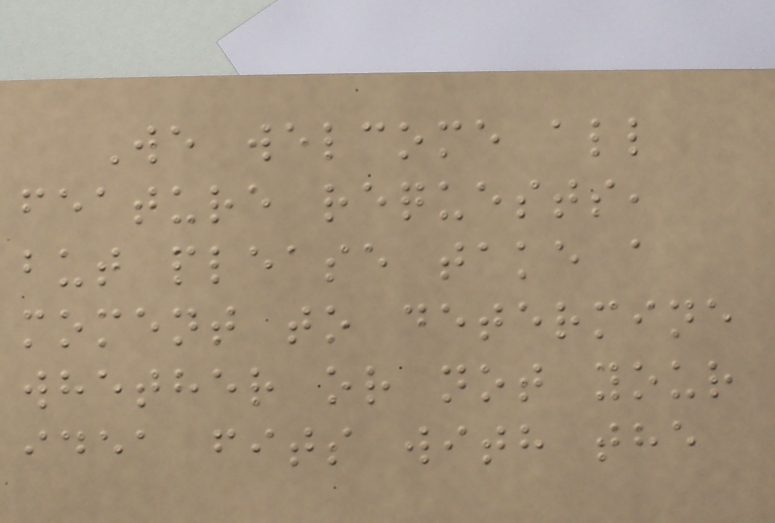We welcome all
feature requests,
but please take a
moment to determine
whether or not your
idea fits with the
